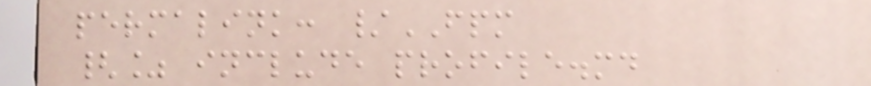permalink: /FPM
{% include profile.md
